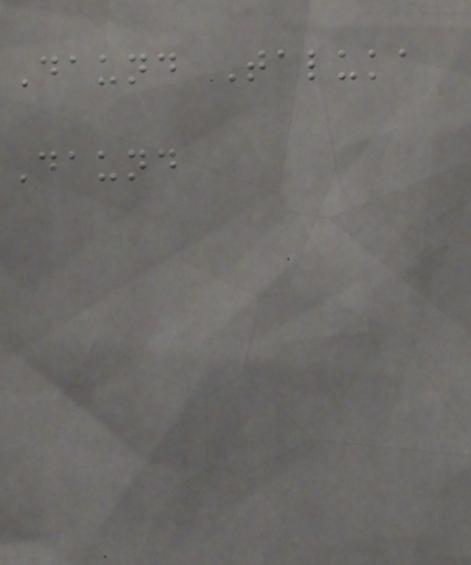Daund Taluka
Daund
